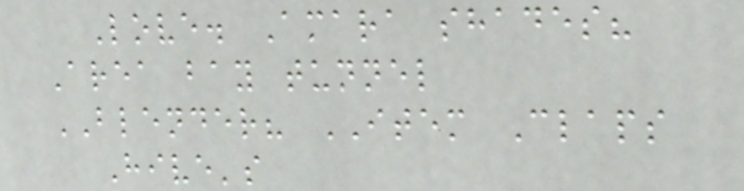Love. Amara shades?
Area bay tunnel
BLENDER? ITEM Claps
Hive's
